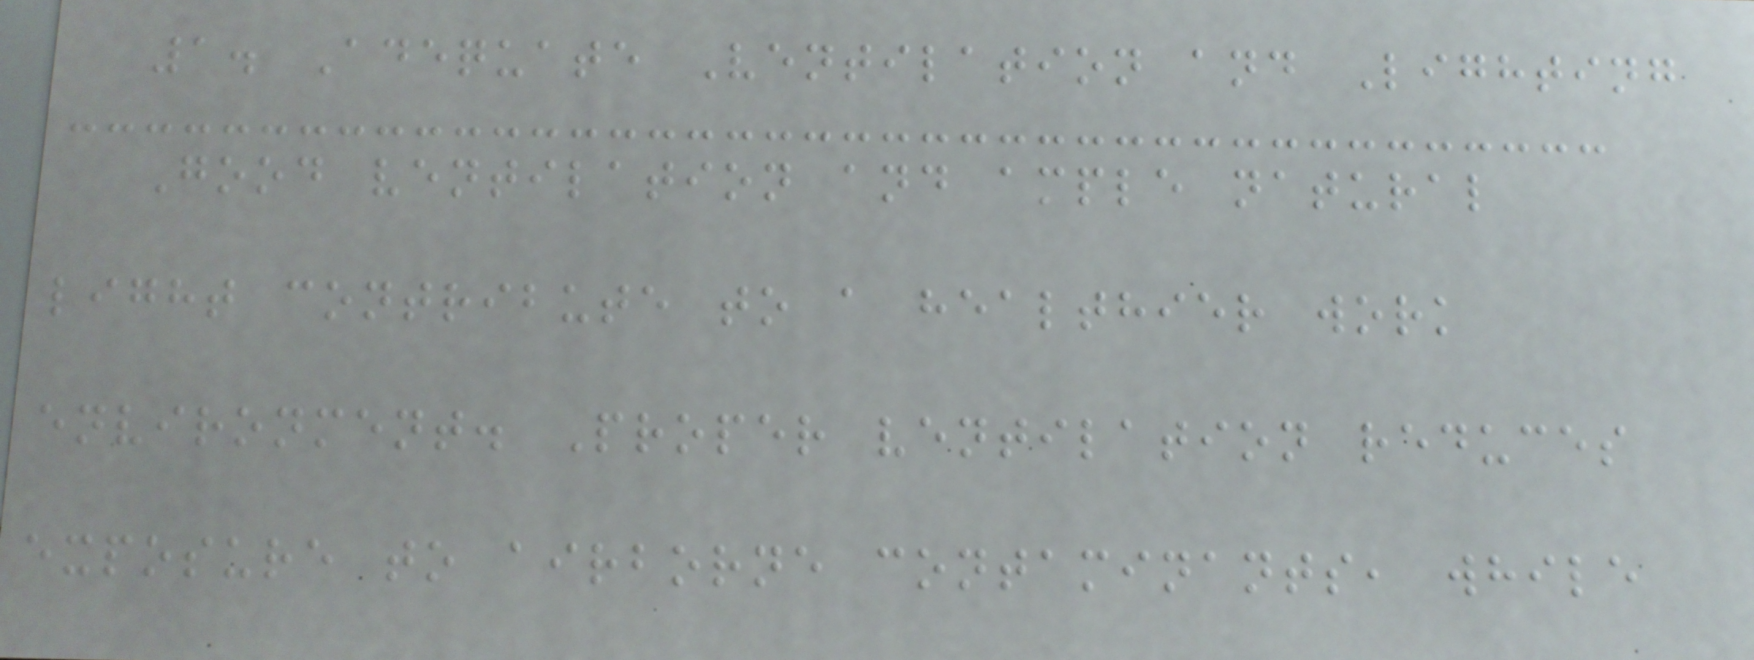1. Adequate Ventilation and Lighting
Good ventilation and ample natural
light contribute to a healthier work
environment. Proper ventilation reduces
exposure to airborne contaminants, while
